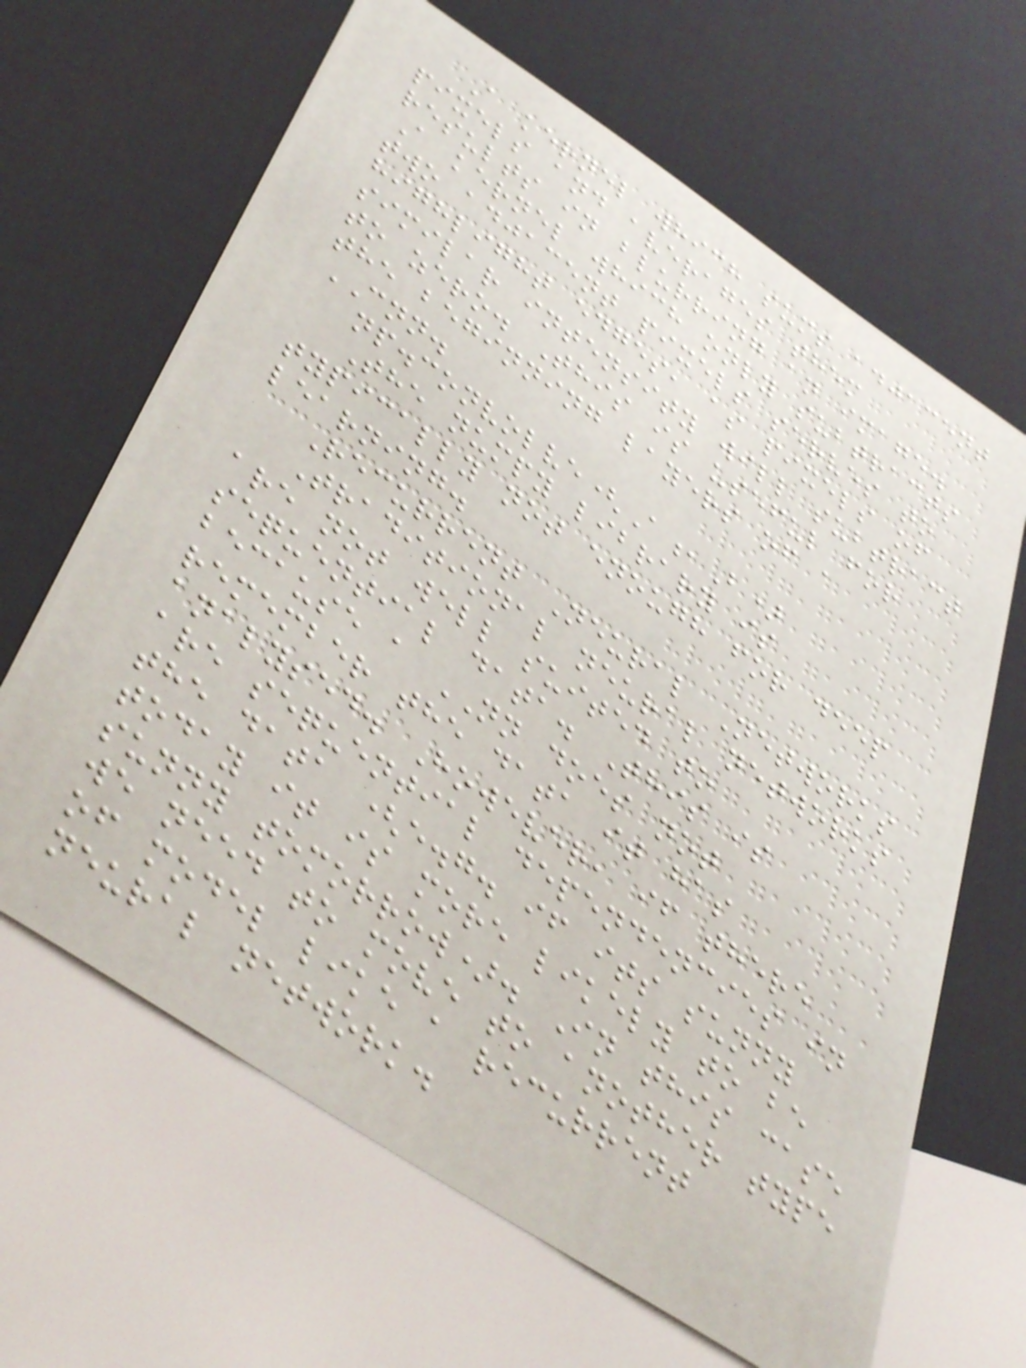A kernel which sums adjacent
pixels and averages them
results in blurring an image.
A kernel which only subtracts
two adjacent pixels serves to
highlight edges, as pixels of
similar intensity will subtract
to zero. This is useful for
the beginning layers of a
CNN.
np.convolve(A,B)
The numpy library is
typically not enough for deep
learning.
Recurrent Neural Networks
Traditional neural networks
are not well suited to
sequential data. This is
because a NN does not
remember the data it has
analysed. However, if there
are sequential dependencies in
the data (e.g. if its sunny
today it is more likely to be
sunny tomorrow). In this case
we need to move to another type
of model like a recurrent
neural network.
